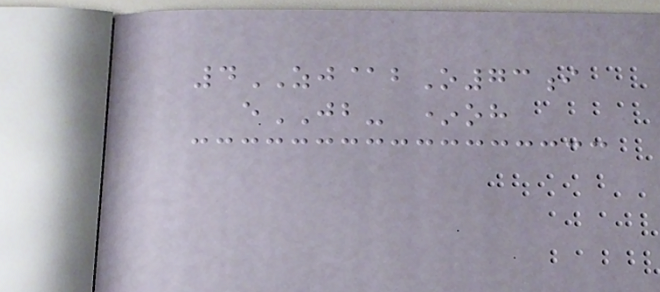4ZJ@bO73i
eJB- *oh
